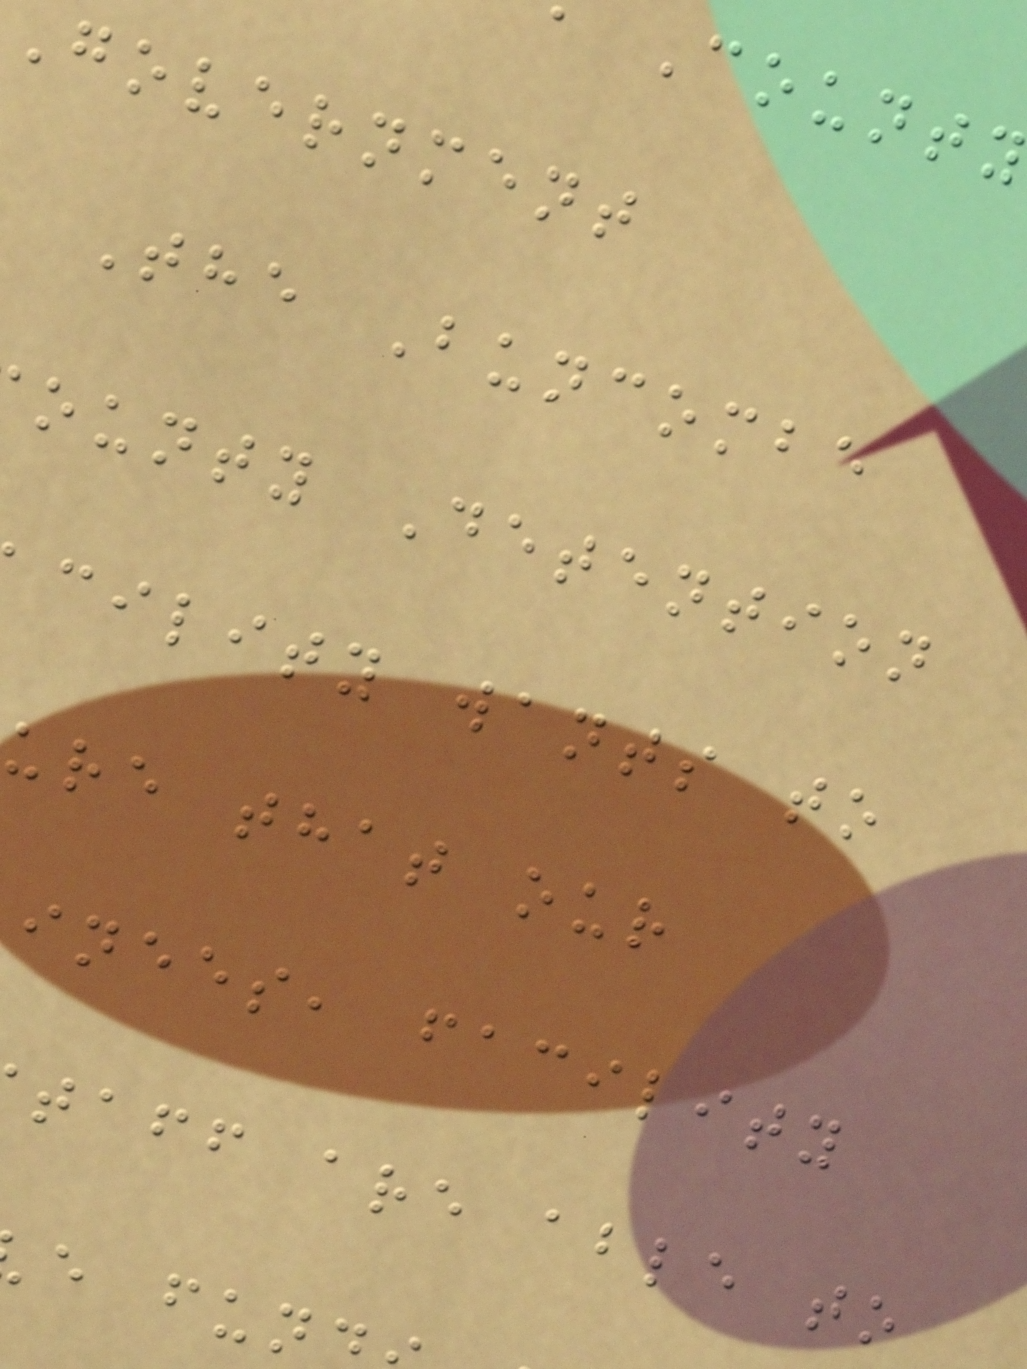County
Government
The Buncombe
ounty Detention
cility wants to
ure that our
inees, facility
taff are able to
e fun
